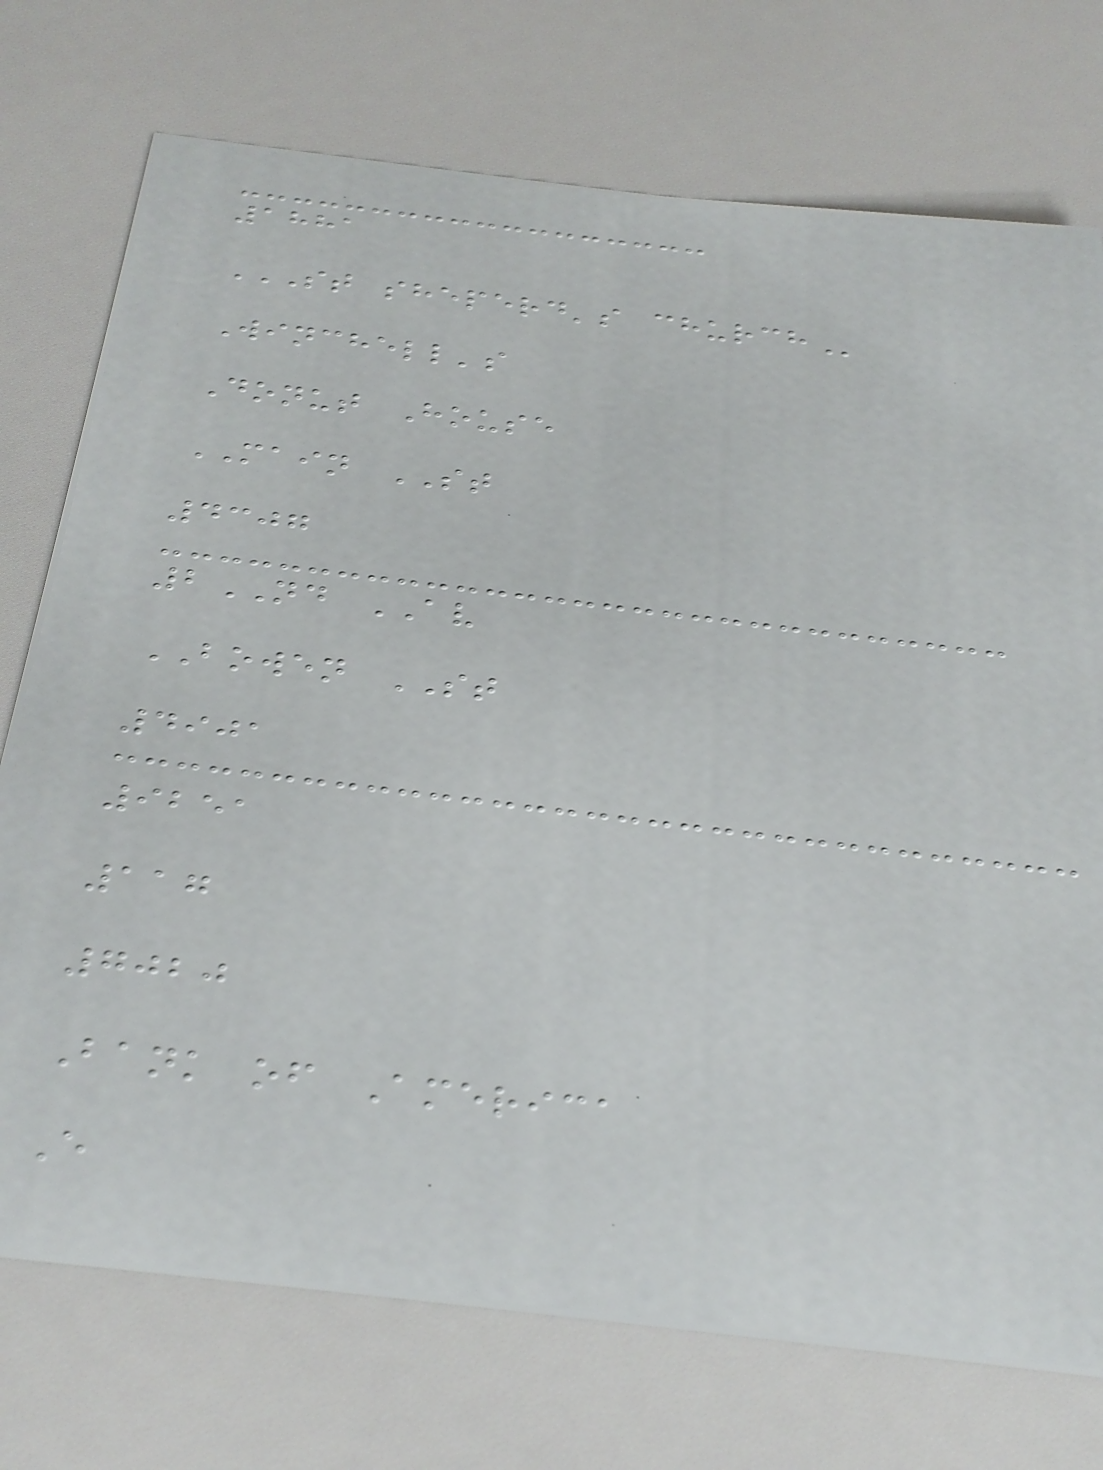1881
ST SHEPERD'S CHURCH
Winchell's
Donut House
MAIN ST
4307
2ND AV
BOWEN ST
4901
9251
117
7020
Bank of America
E
